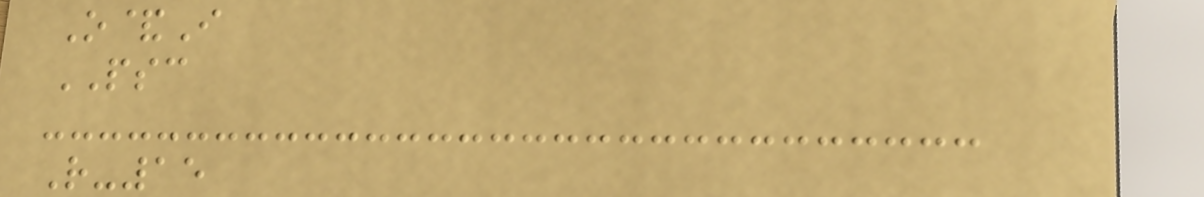O&I
PSC
R-15
